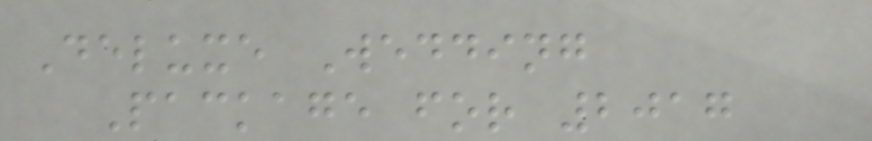Deluxe Wedding
Package for 2017
